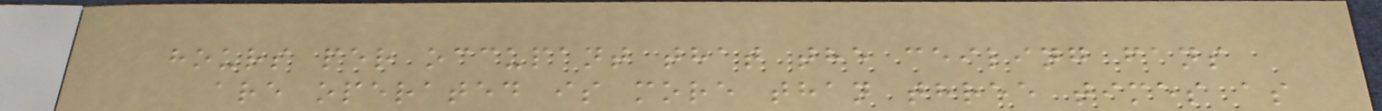hours per occupant that the ceiling fans
are operated is more than three times as
